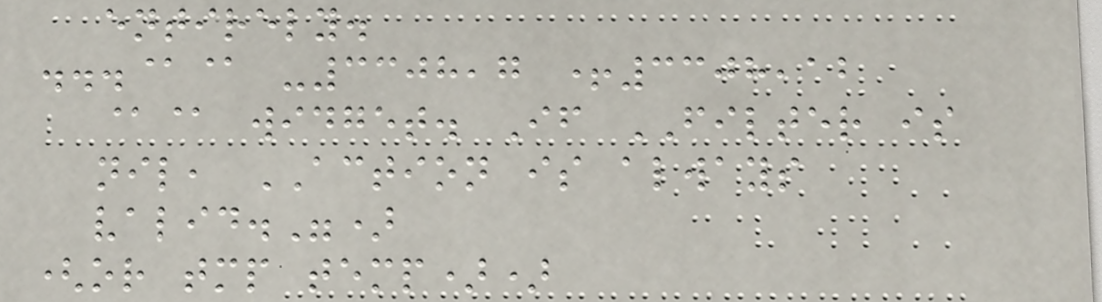entirely.
...@@ -3308,7 +3308,12
@@ widget. If FILTER is
nil, ACTION is always
valid.")
(or tmp temp))
